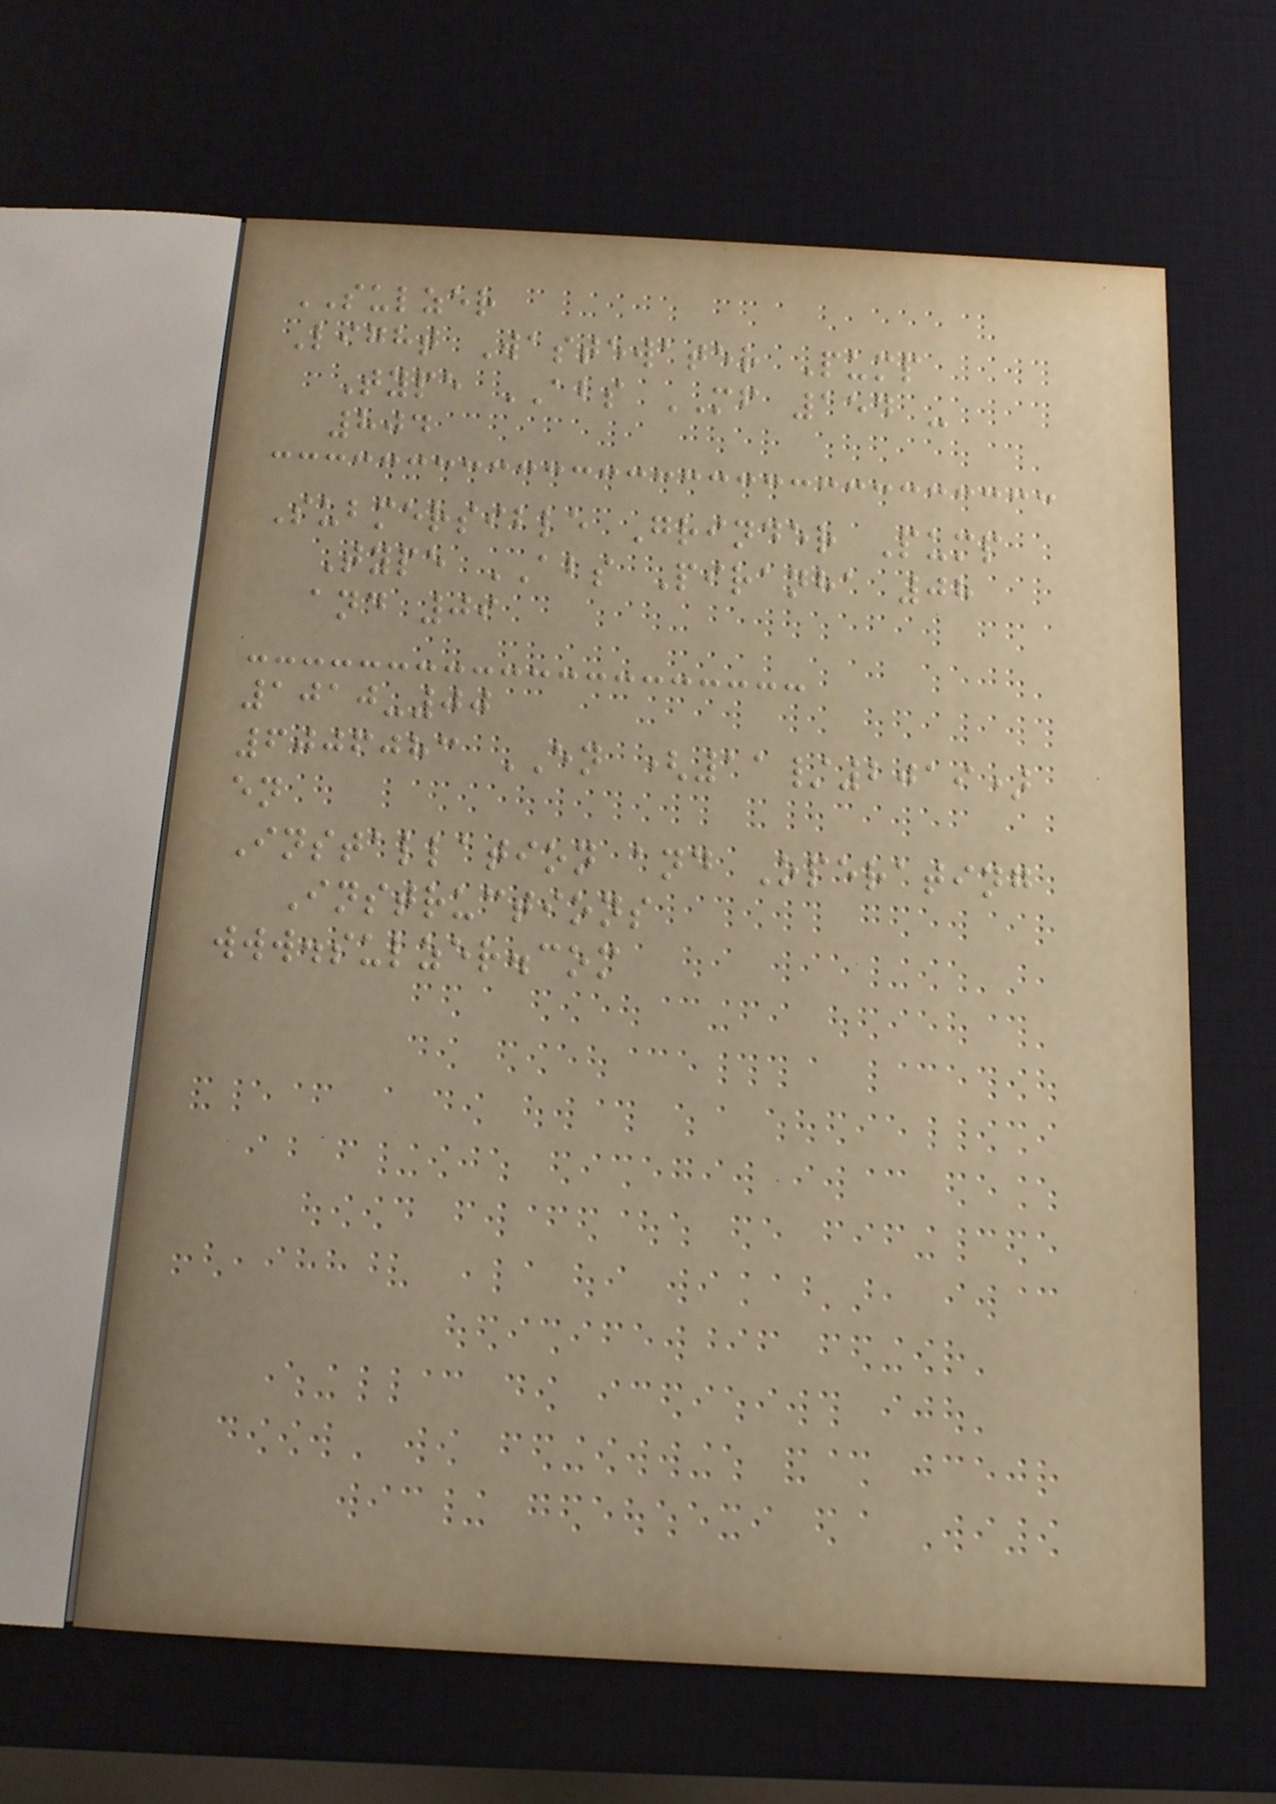SULZER
Light Wastewater Pump
Type ABS MF 154 -
804
Submersible Grinder Pump
Type ABS Piranha 08
and 09
1010-00
6006083 EN (11/2019)
en
Installation and Operating
Instructions
www.sulzer.com
